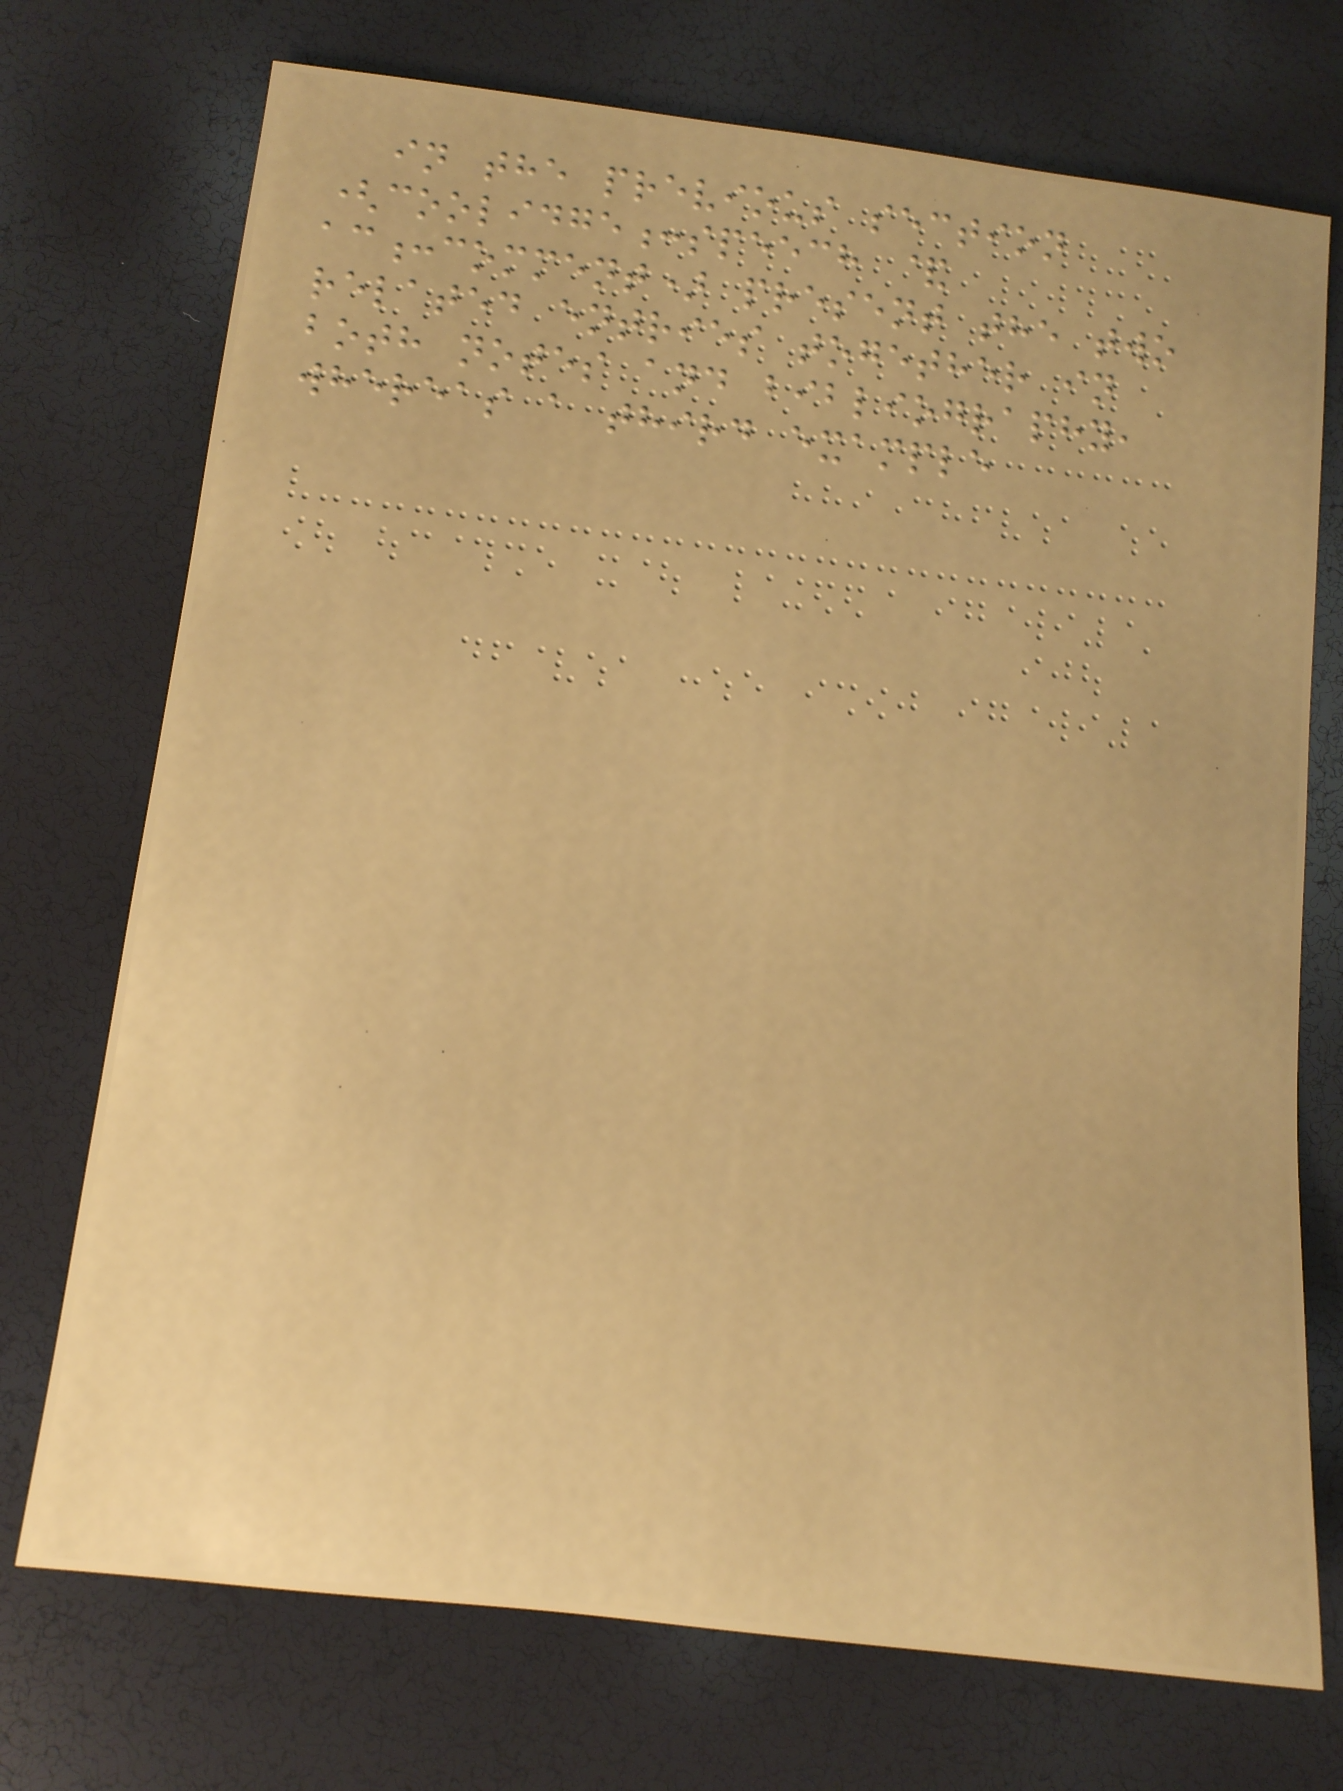in the previous section
(coolidge:speech &
ac:comment) present the two
related entries together in
both notes and bibliography,
whereas a third example
